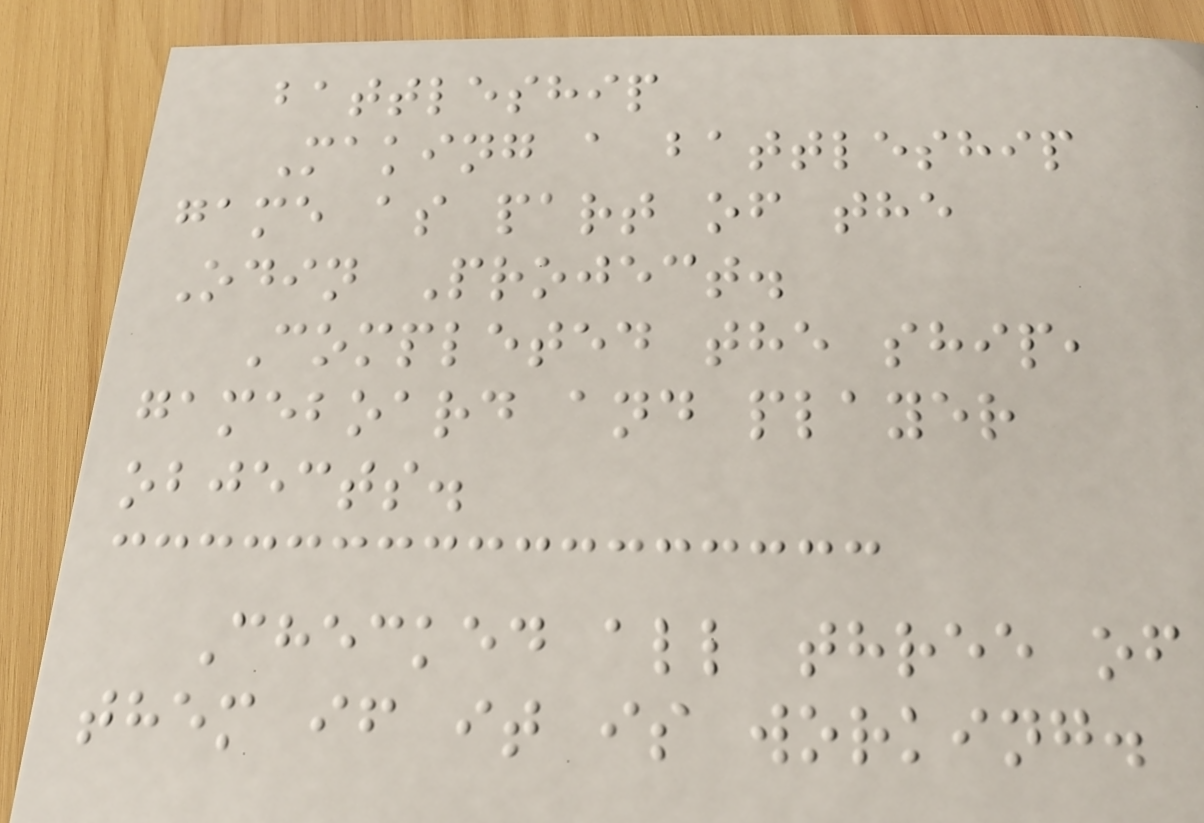battleship
Making a battleship
game as part of the
Odin Project.
Completed the ship,
gameboard and player
objects.
Checked all three of
them if it is working.
